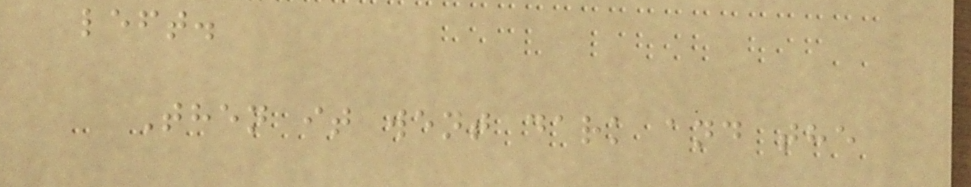left.
Then it went dark and the
